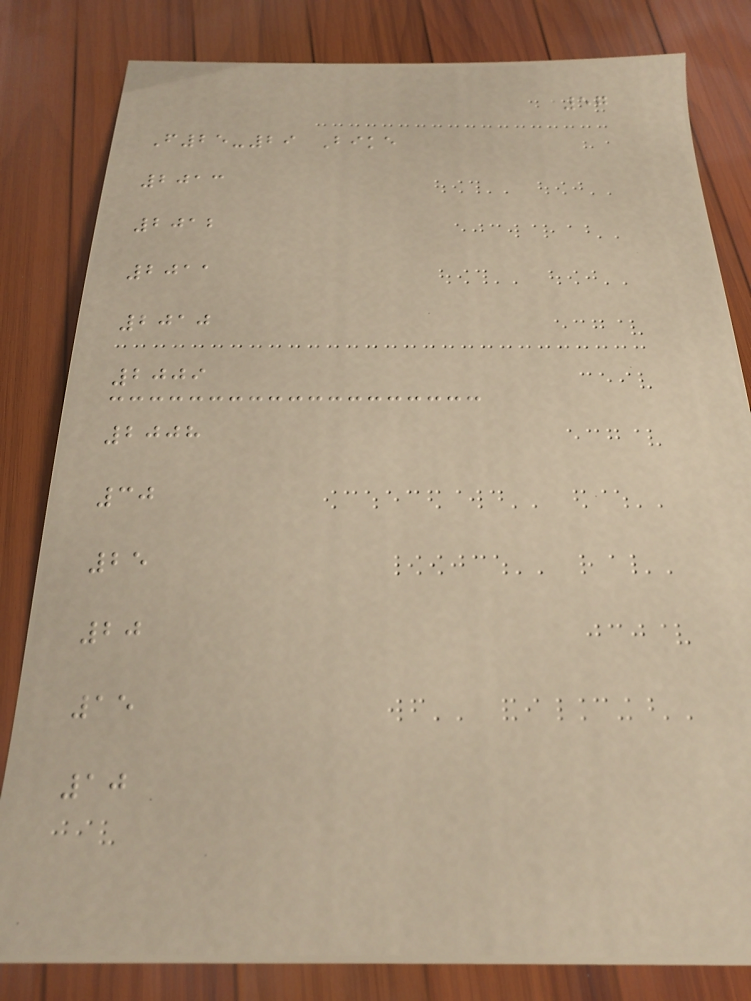57
F25-29 Bike
2013
2012
2011
2010
2009
2008
30
25
20
15
10
